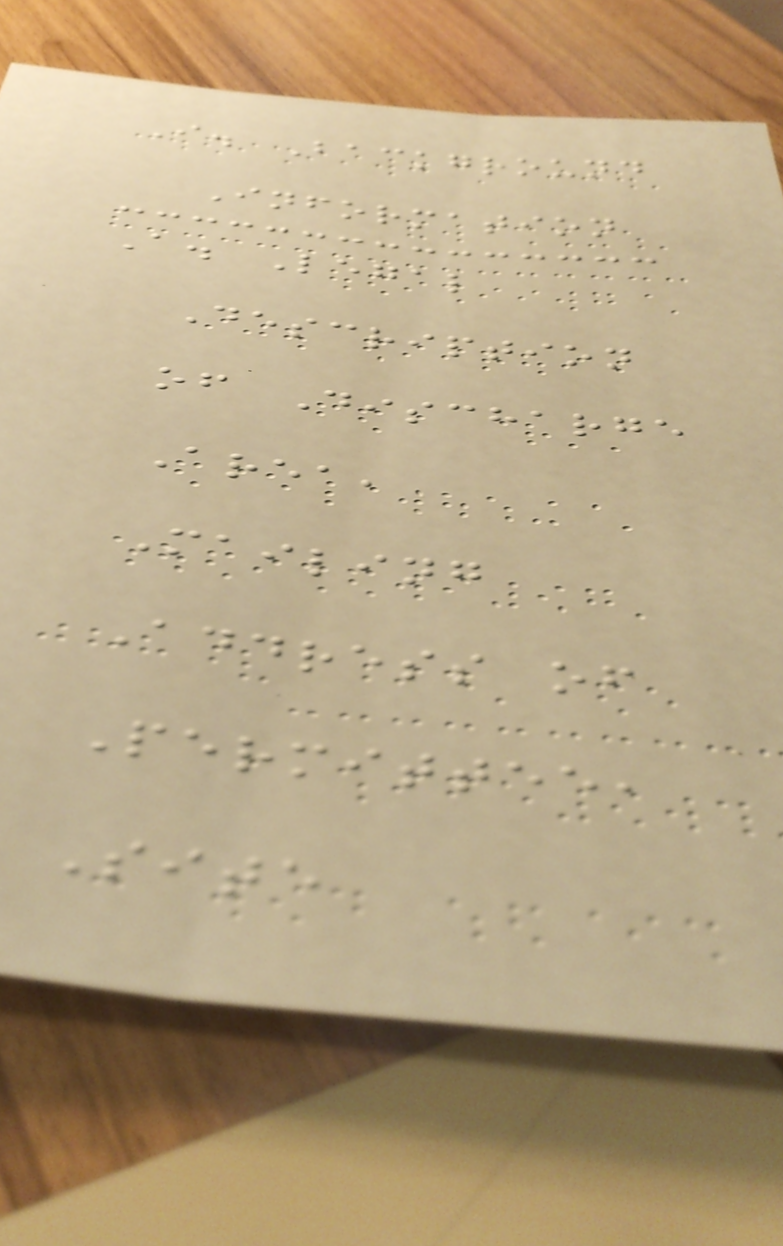I. Background
Information
A. Legal
Description
of Discharge
Area,
Mailing
Address of
Permittee,
Site
